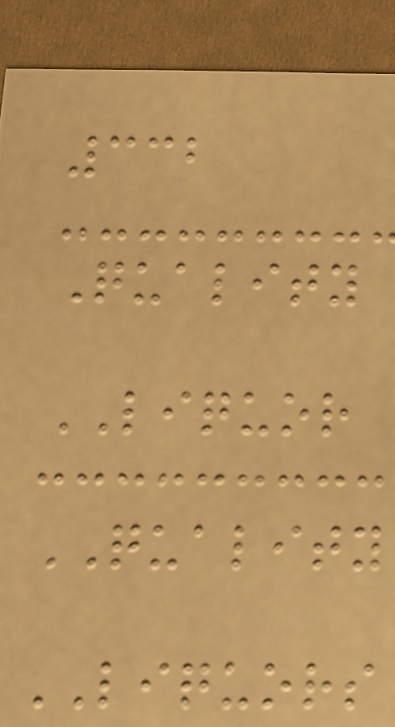332
Quality
LIQUOR
QUALITY
LIQUORS
